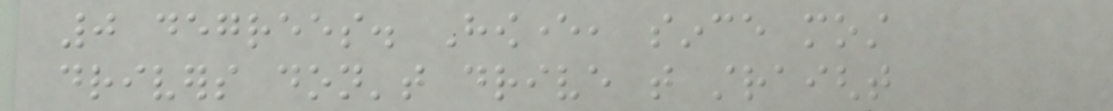0 degrees. However, since most
drivers don't drive that straight
